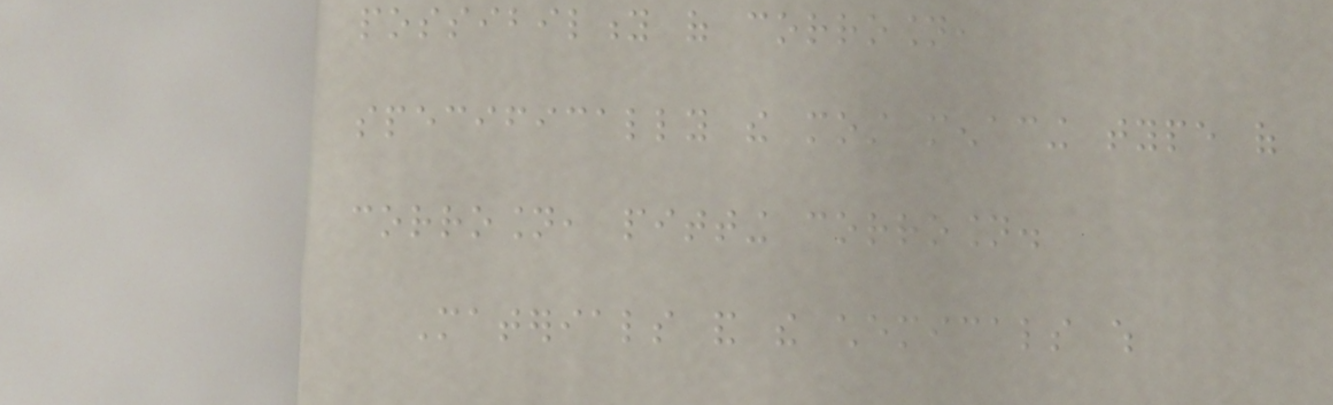possibility of corrosion,
specifically the most menacing type of
corrosion, pitting corrosion.
Materials and the chemicals which
